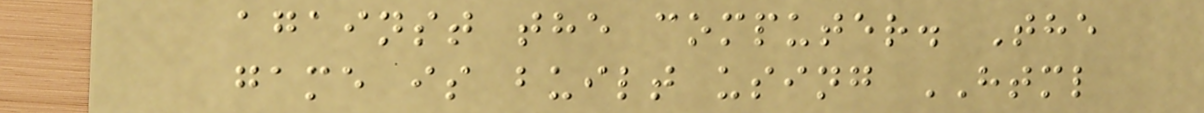against the computer. The
game is built using HTML
